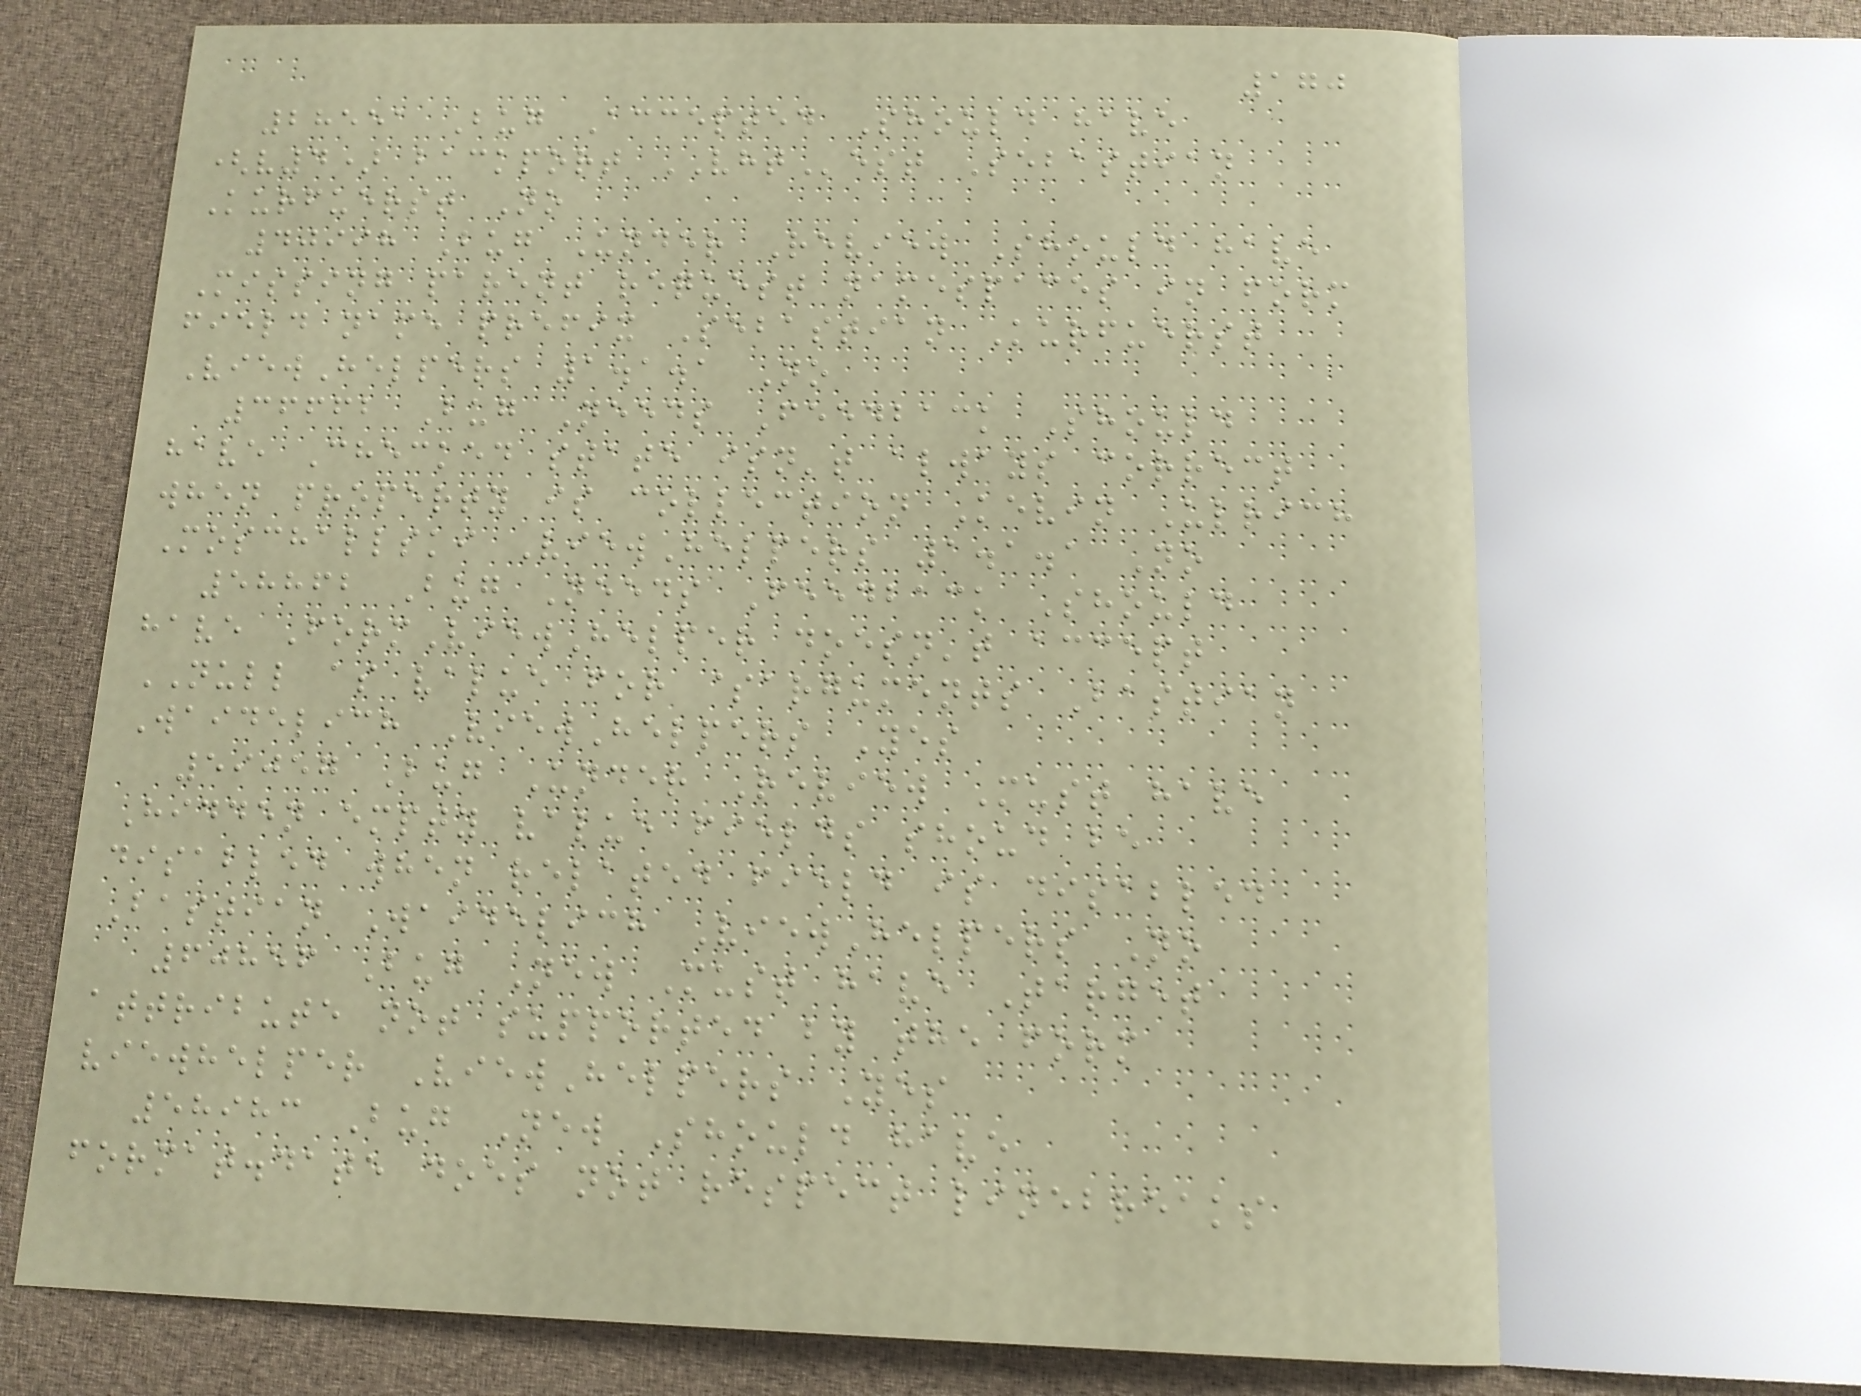170
28551 Bug Accepted Should have
(v4) backport VHTest Sebastian
Kurfuerst No
40998 Bug Under Review Should have
Missing parent request namespaces in form
field name prefix Sebastian Kurfuerst
ViewHelpers 1.1.1 No
36662 Bug Needs Feedback Should
have Checked state isn't always correct
when property is collection Kevin Ulrich
Moschallski ViewHelpers 1.1.1 No
58862 Bug Needs Feedback Should
have FormViewHelper doesn't accept
NULL as value for $arguments Bastian
Waidelich ViewHelpers Yes
59057 Bug Under Review Must have
Hidden empty value fields shoud be
disabled when related field is disabled
Bastian Waidelich ViewHelpers No
60856 Bug New Must have Target
attribute not supported by the form
viewhelper ViewHelpers Yes
58983 Bug New Should have
format.date does not respect linebreaks
